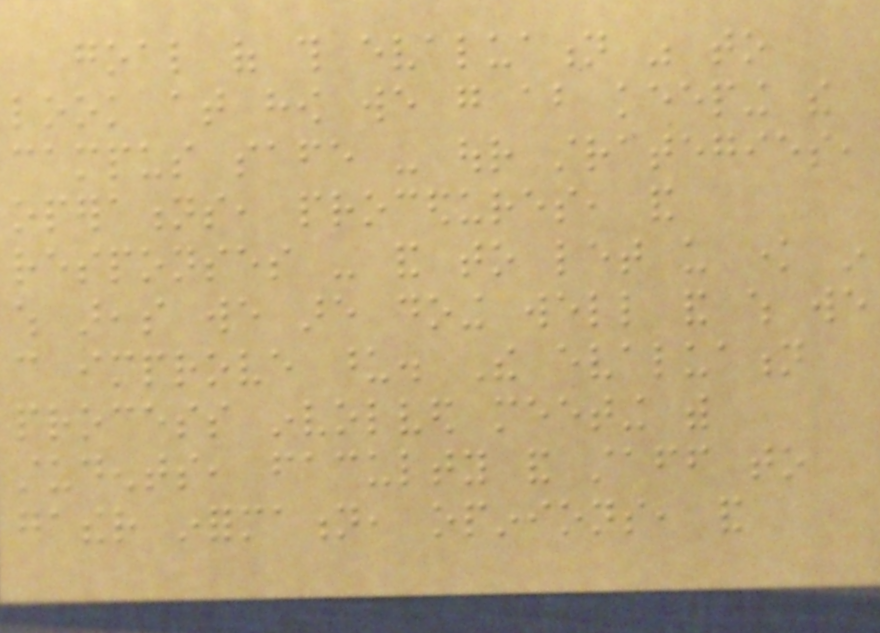goal of this evaluation was to
look at how we go about keeping the
campus safe - our strategies,
operations, procedures, and
responses - and to let us know in
which areas we are doing well and which we
can improve upon. The evaluation
process involved meeting with
students, faculty and staff to
gather information, opinions, and
